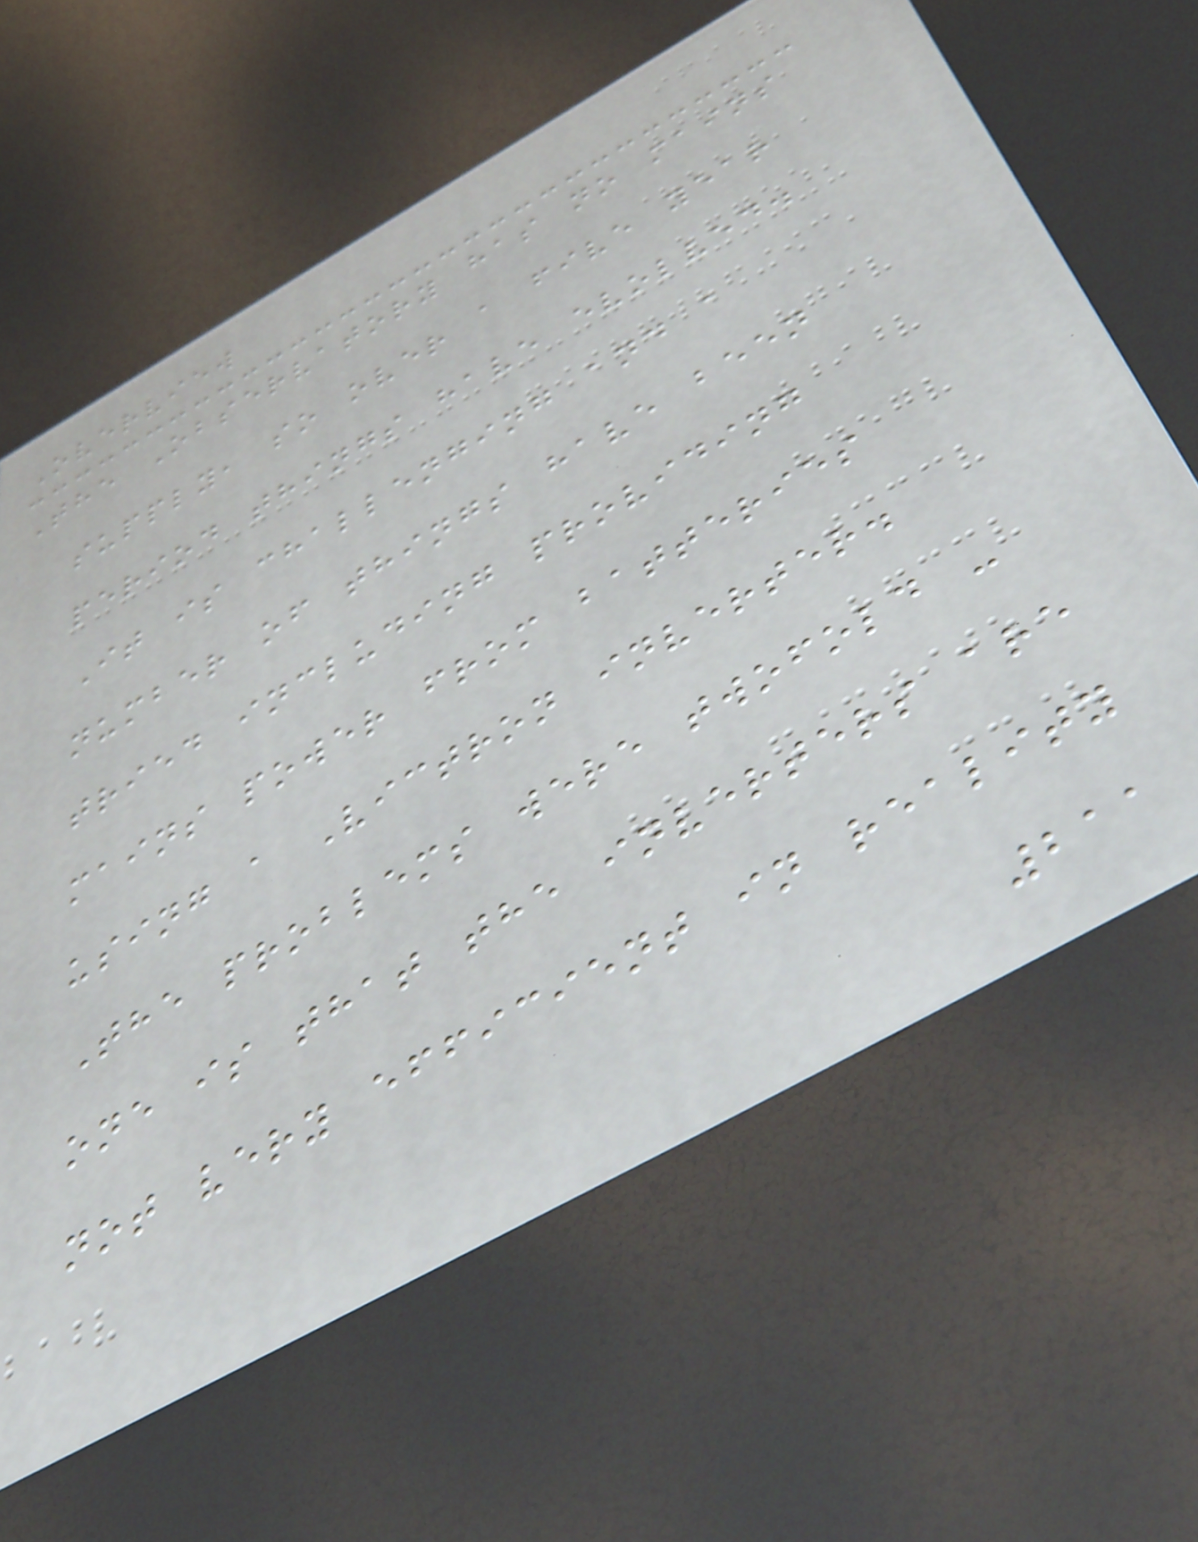Overview
The Observatory has no mains
supply, so over a five year
period things have evolved.
It is challenging and a
number of things have been
tried including providing
mains power from batteries
using a Victron inverter.
The problems were twofold -
one is that the inverters are
not very efficient in reality
211
